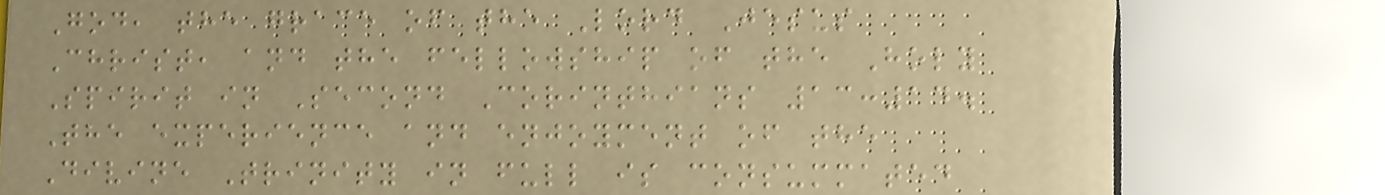God, the grace of the Lord Jesus
Christ, and the fellowship of the Holy
Spirit in Second Corinthians 13:14.
The experience and enjoyment of the
Divine Trinity in full is consummated
